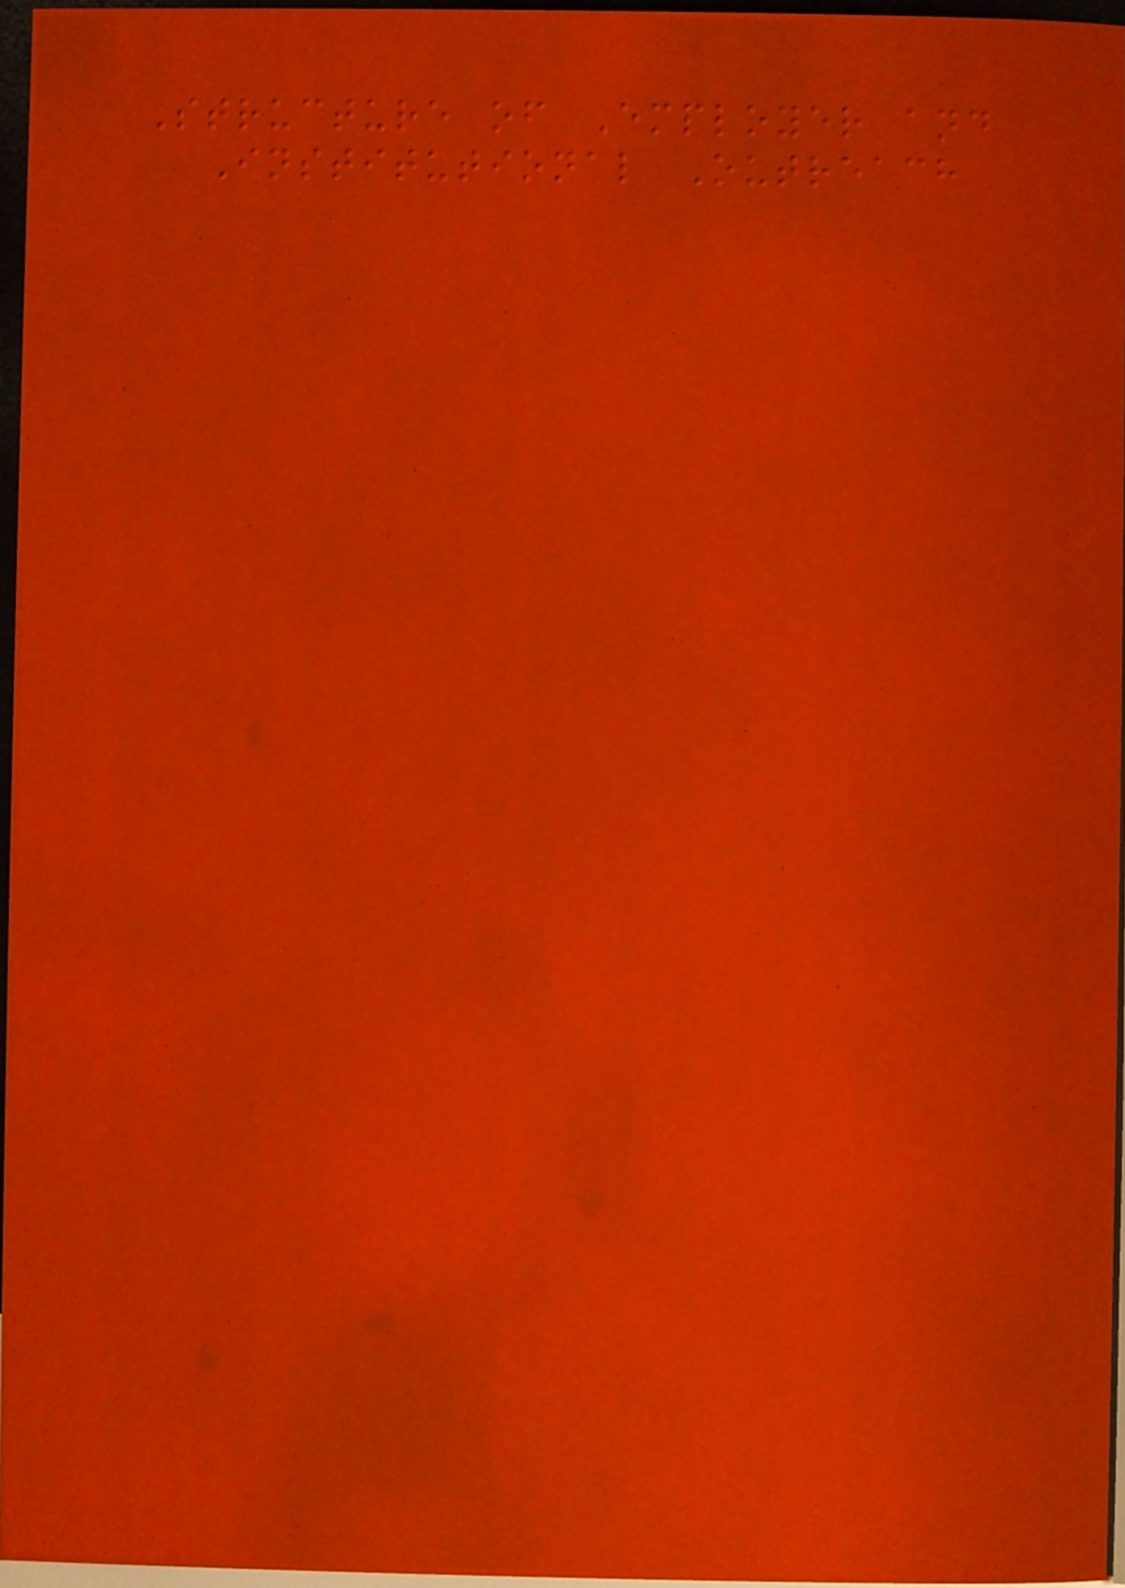Structure of Employer and
Institutional Outreach
